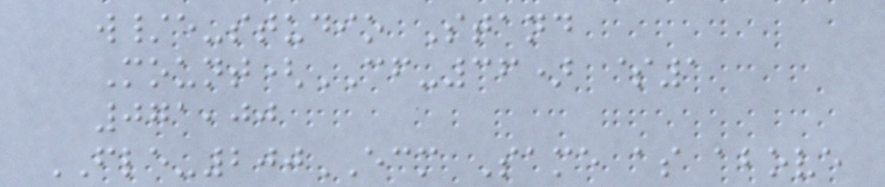w/e-studio Stand
Mount(CF-36) $1
071,00
FLE-200ECM Same as above
